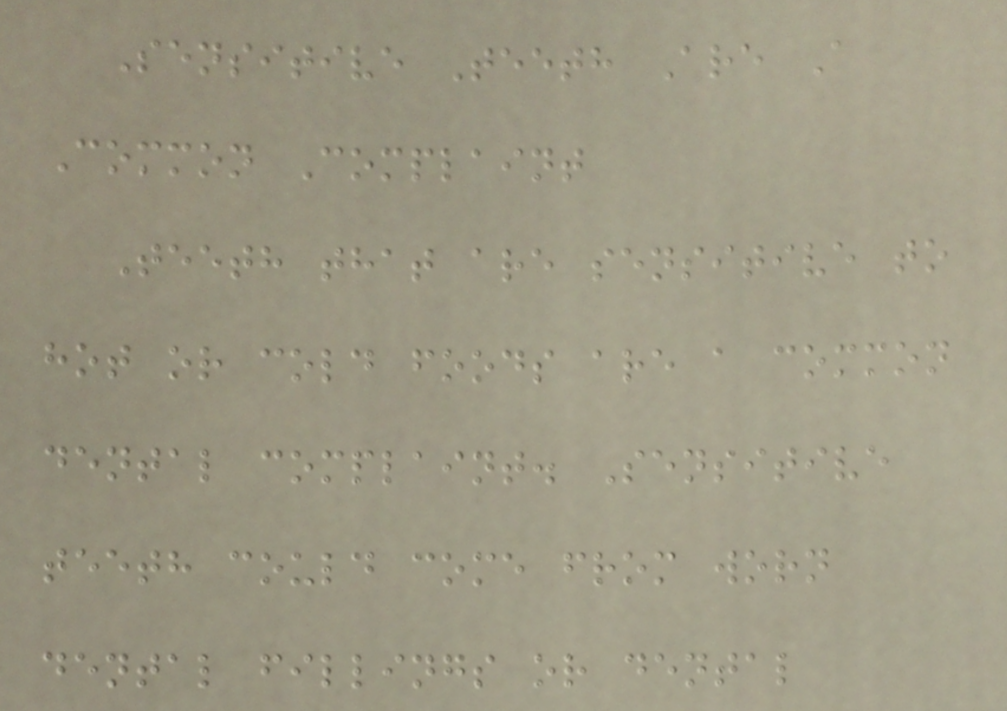Sensitive Teeth Are A
Common Complaint
Teeth that are sensitive to
hot or cold foods are a common
dental complaint. Sensitive
teeth could come from worn
dental fillings or dental
